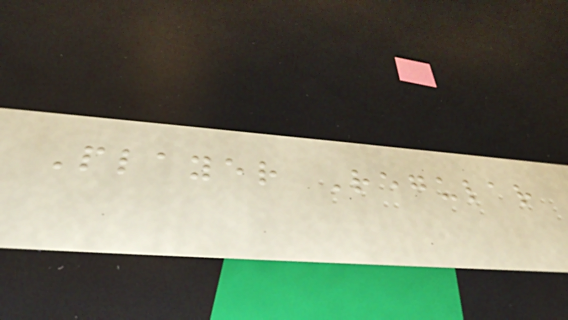Player Regular
